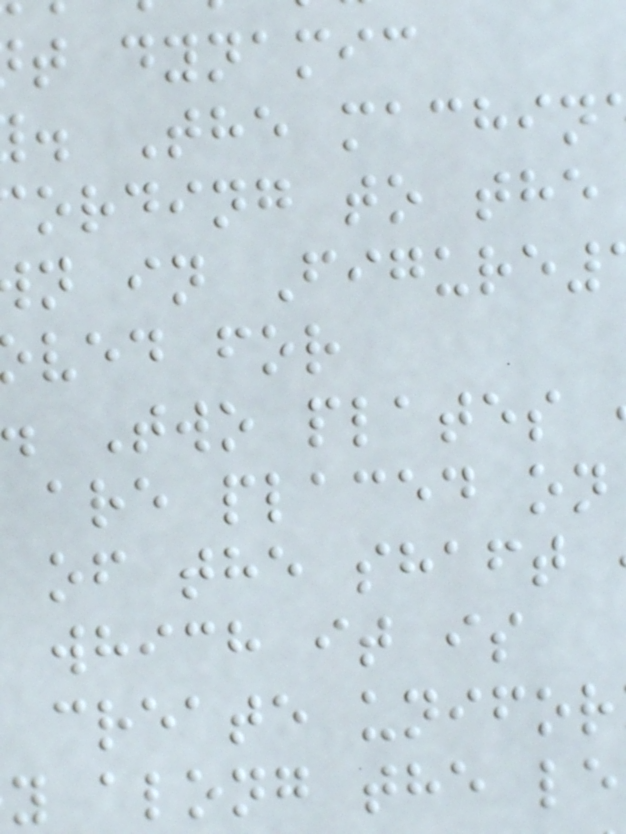t dynamic
. The machin
ording to the
n in Figure
ved for
Two plates
are placed on
of the shaft
which it is
create unifor
y along the le
